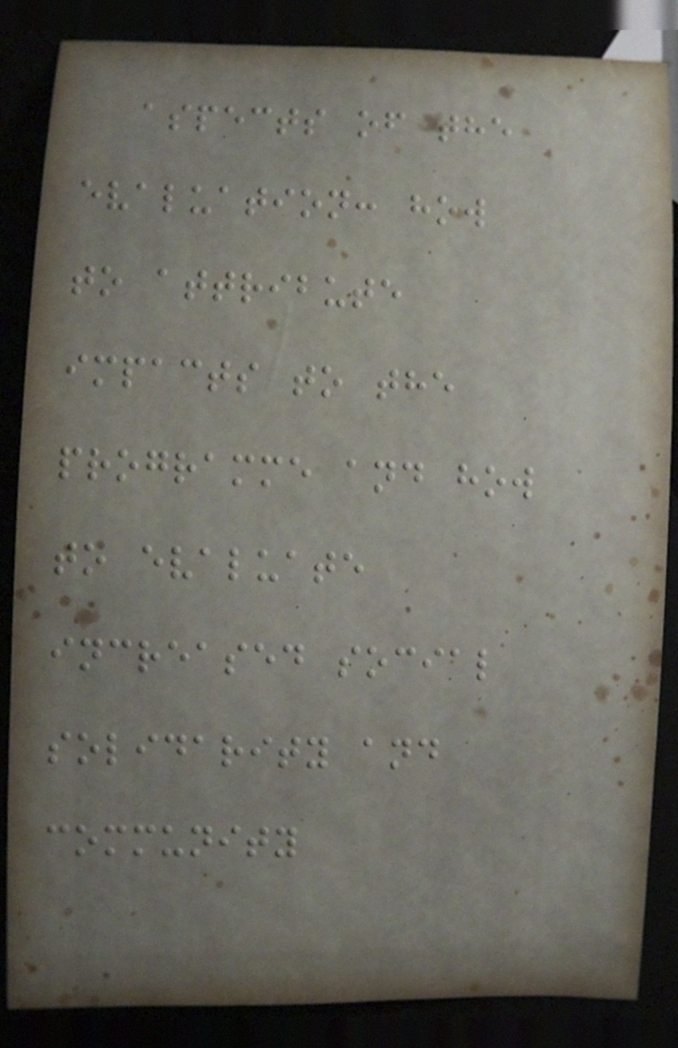aspects of the
evaluation: how
to attribute
impacts to the
programme and how
to evaluate
increased social
solidarity and
community
